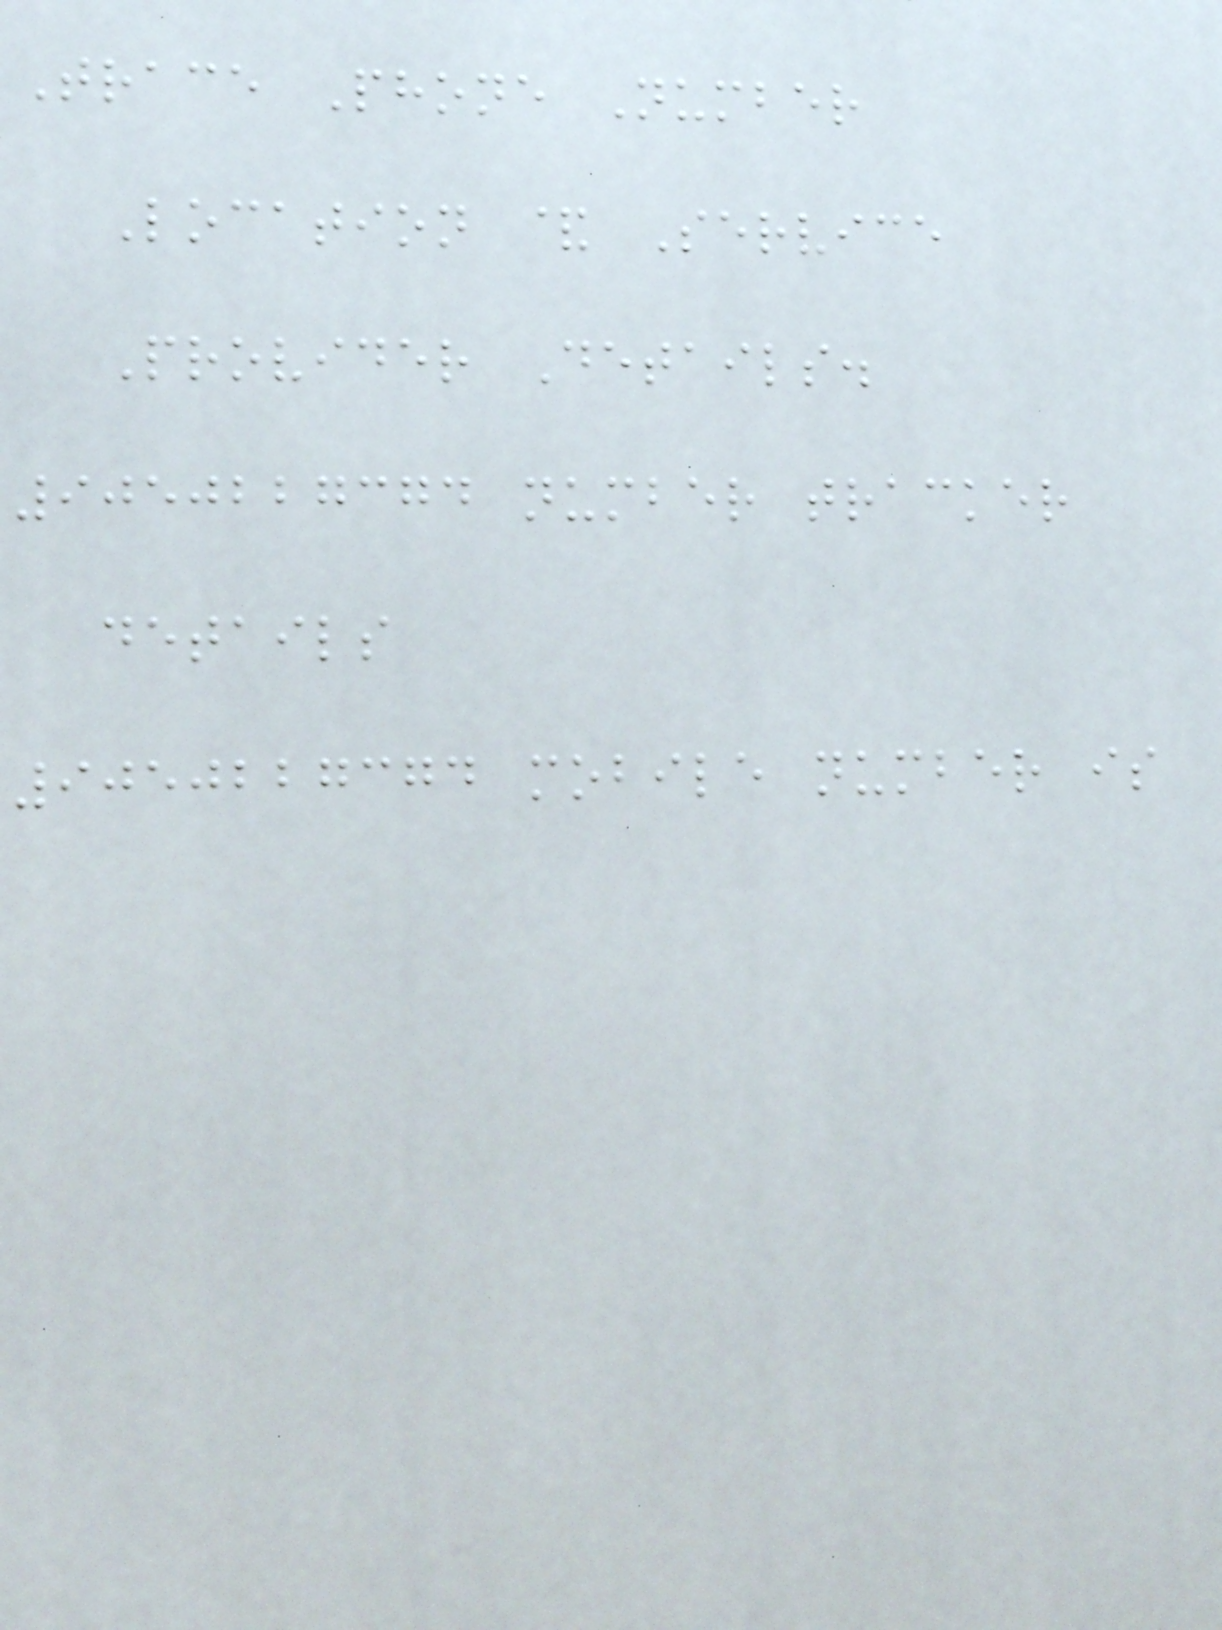Trace Phone Number
Location & Service
Provider Details.
9050227374 number tracker
details
9050227374 mobile number is
